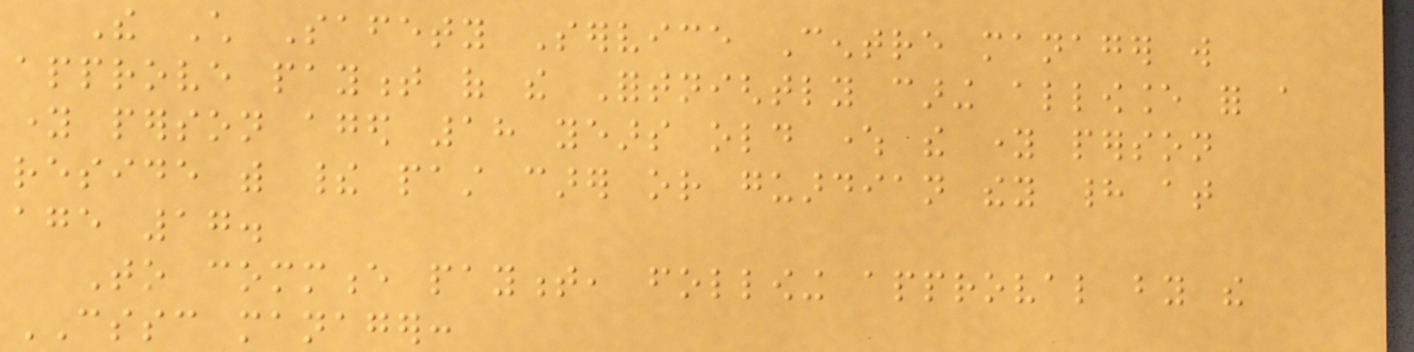The Child Safety Service Centre manager will
approve payment of the Fortnightly caring allowance for a
young person aged 18 years old where the young person
reside with their past carer or guardian they had at
age 17.
To commence payment, following approval by the
CSSC manager:
